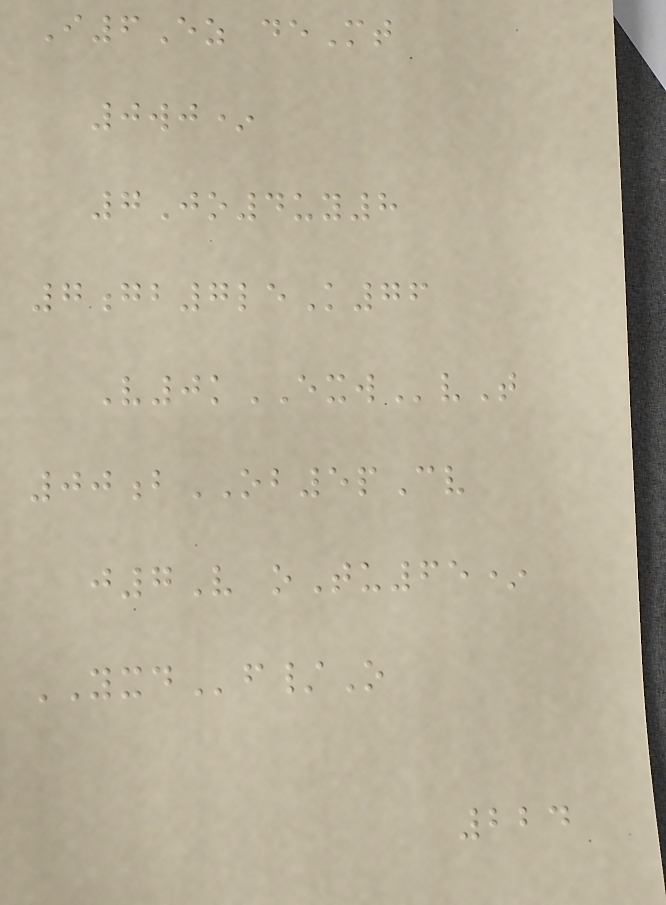I6Ez deMt
0wj*
7Jo4uy8
7gb7leK76
V0kEXWvT
00bOB5pCv
j7V oTu65*
YXDf/O
224
